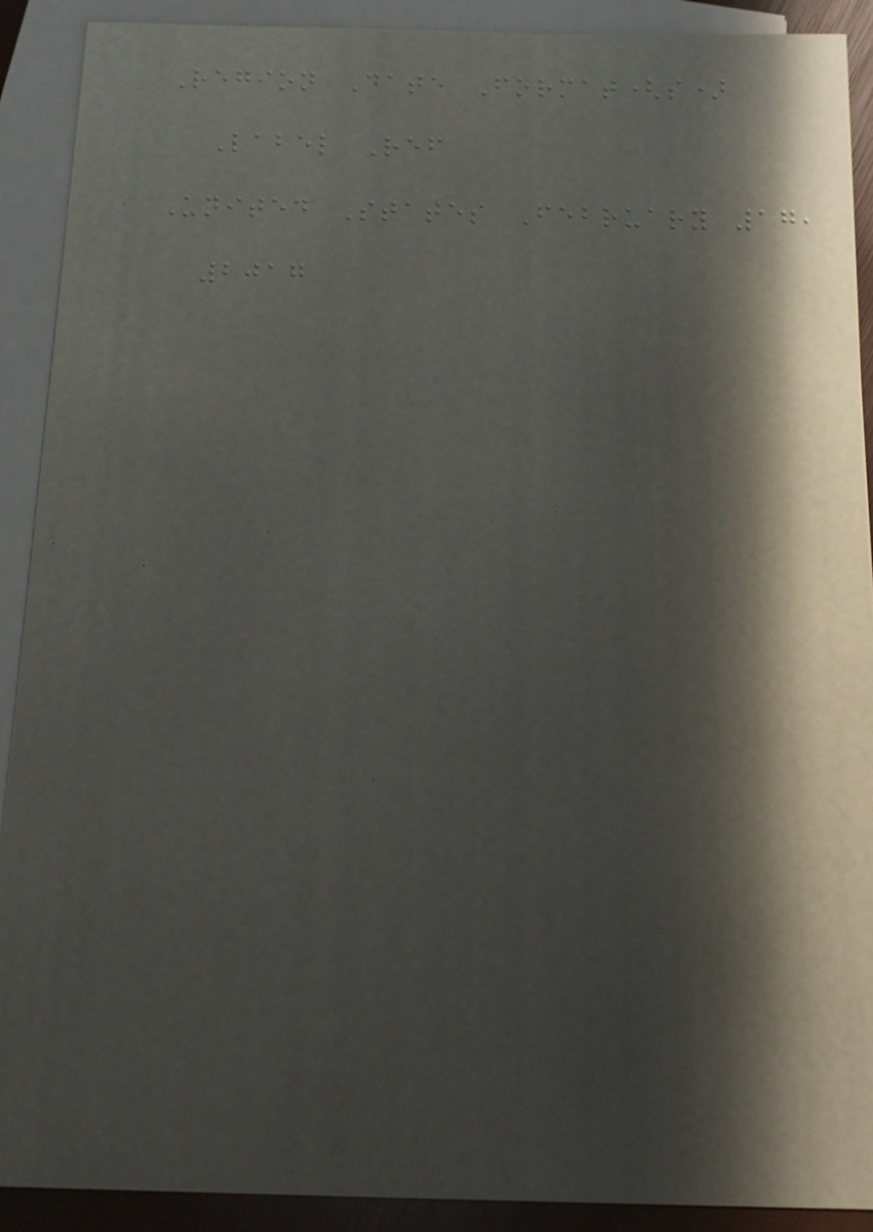Region Date Format(s)
Label Ref
United States February 17,
2017
